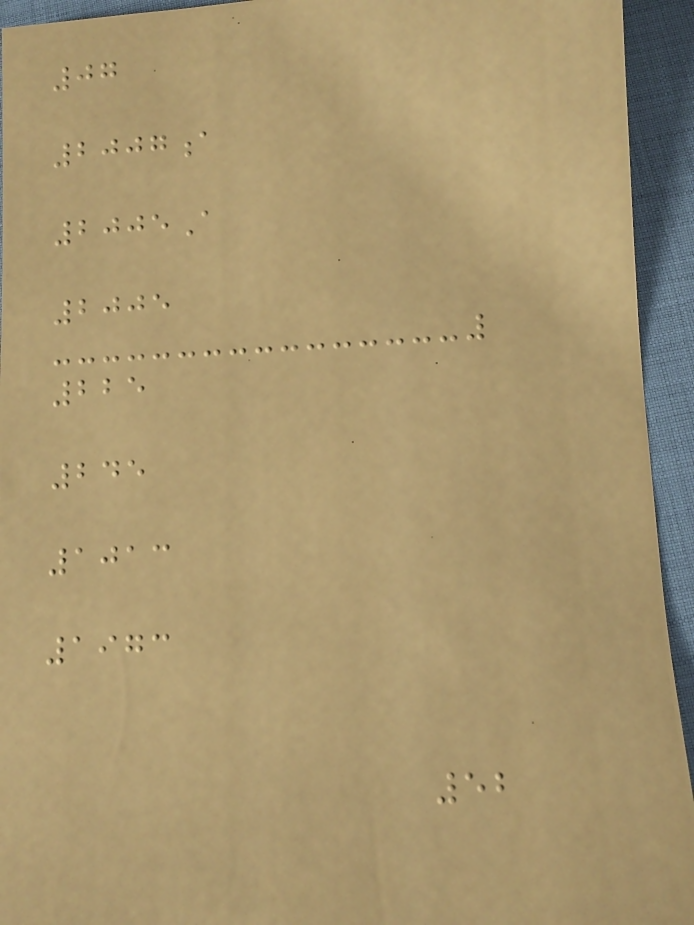07
2007a
2005A
2005
225
245
1013
1973
52
